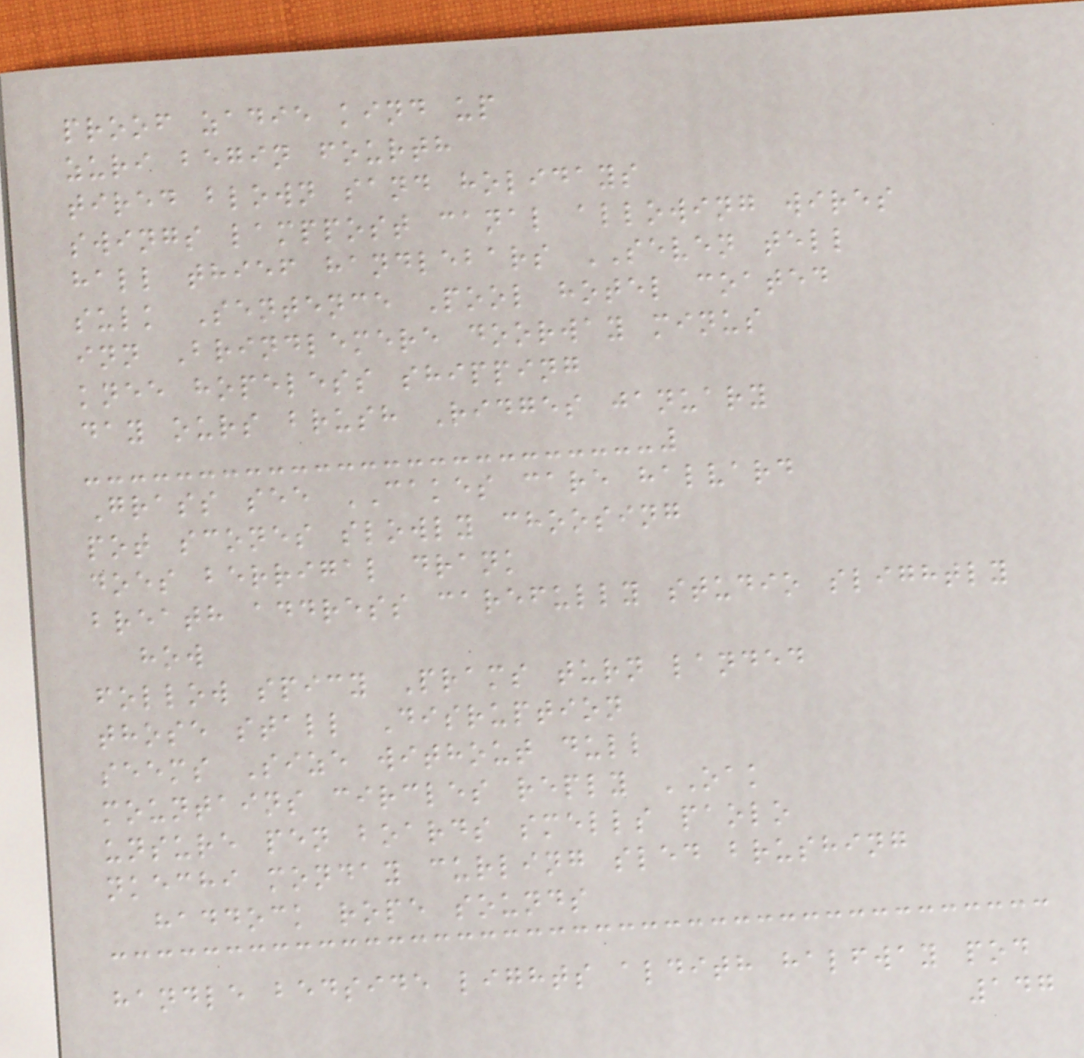proof zadie kind up
zuri begin fourth
tired blown sand holidays
swings lamppost canal allowing wires
hall thief handlebars SEVEN tell
sulk Sentence Pool hotel coated
inn Brindlemere doorway minus
knee hopeless shipping
day ours brush Ridges january
Grass see CAKES care halvard
pot scones slowly choosing
does berrigal drank
breath address carefully studio slightly
how
follow spicy Prams turn landed
those stall Disruption
seems Size without dull
mountains circles reply OAK
unsure pen boards smells paolo
nkechi monday curling sled brushing
haddock rope sounds
handle bedside lights aldith halfway pod
147
